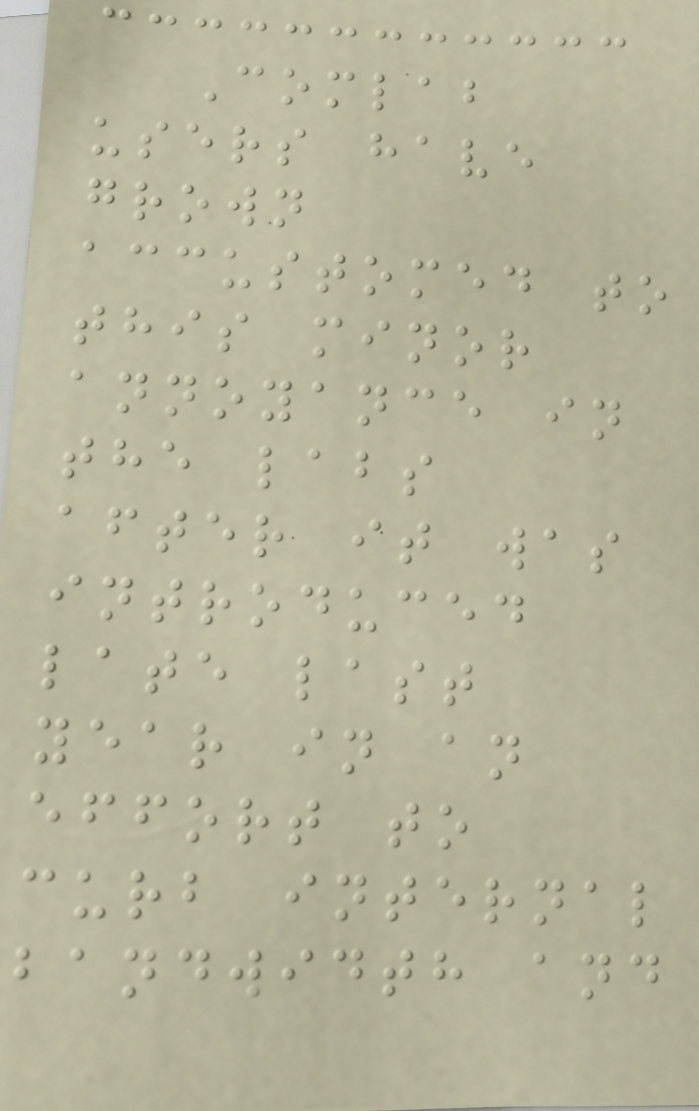Comlab
users have
grown
accustomed to
this minor
annoyance in
the labs
after it was
introduced
late last
year in an
effort to
curb internal
bandwidth and
